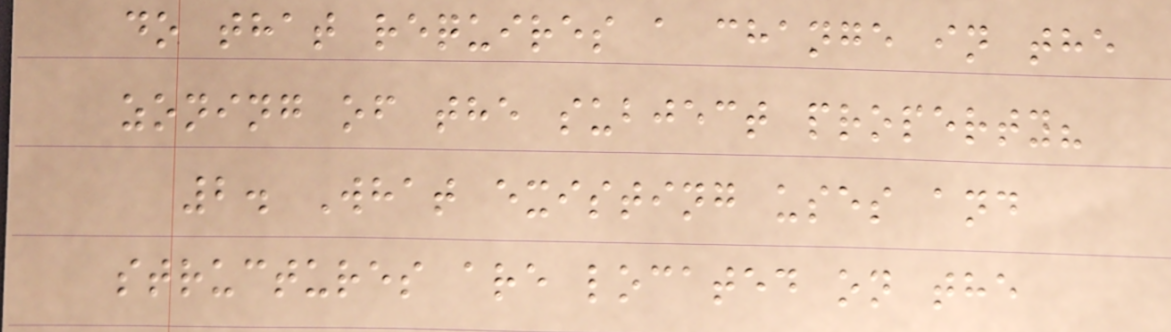do that requires a change in the
zoning of the subject property?
2. What existing uses and
structures are located on the
